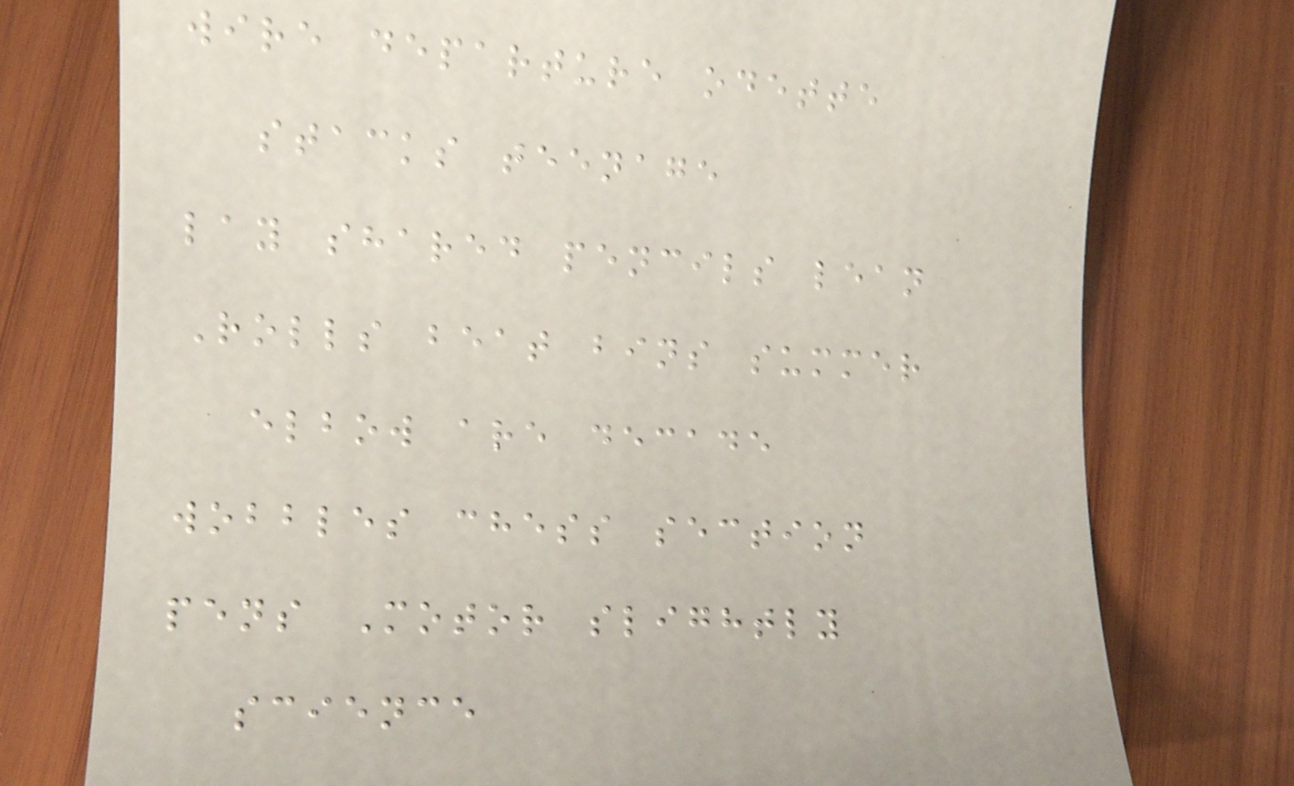wire departure odette
stacks teenage
lay shared pencils lean
Rolls beat bins summer
elbow are decade
wobbles chess section
pens Motor slightly
science
